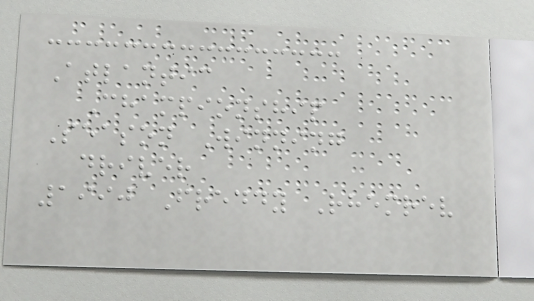Atlantic
Championship
Season Winning
driver
1990 Freddy Rhemrev
